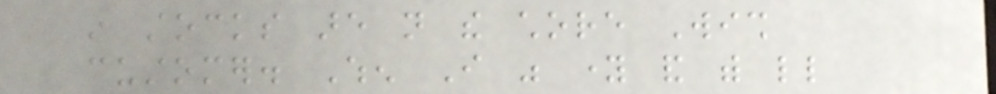in stocks are not the chore Wish
customer. When I was young and with little
